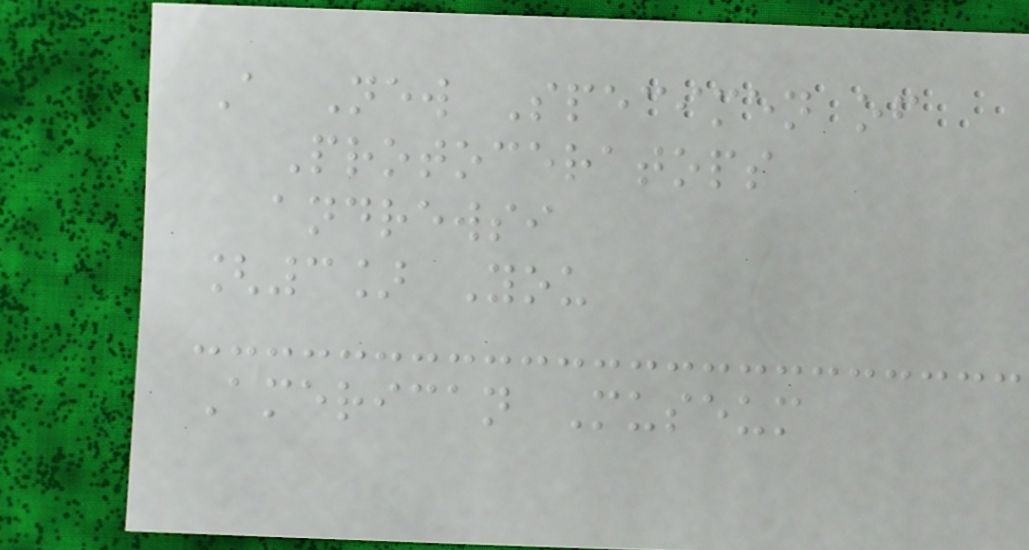A New Specimen of
Protoceratops
andrewsi
[3] You
American Museum
